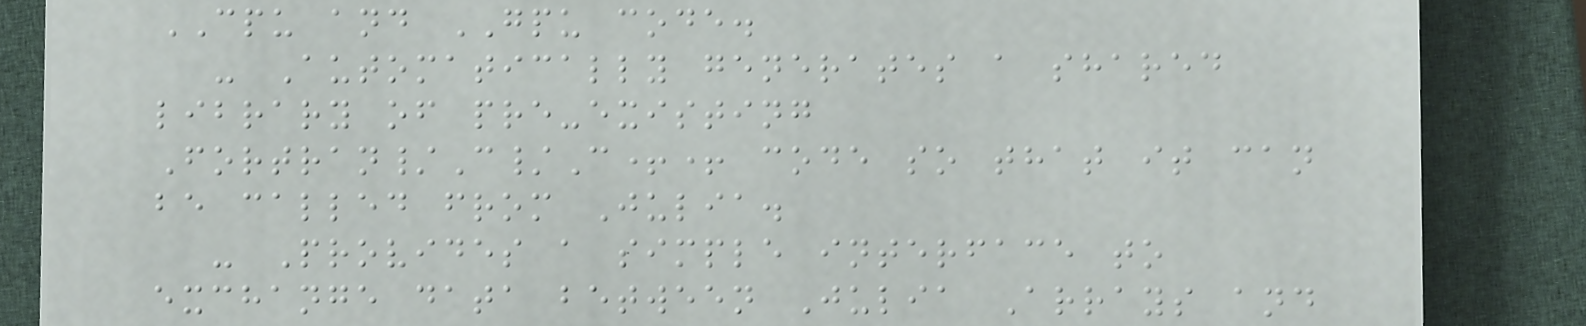CPU and GPU code.
- Automatically generates a shared
library of pre-existing
Fortran/C/C++ code so that it can
be called from Julia.
- Provides a simple interface to
exchange data between Julia Arrays and
